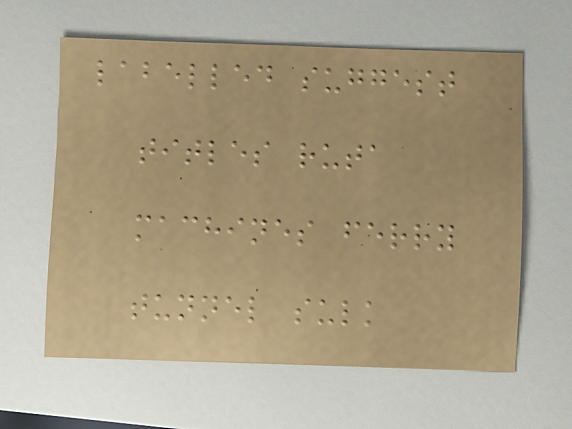labelled suggest
titles ruta
machines ferry
tunnel sulk
